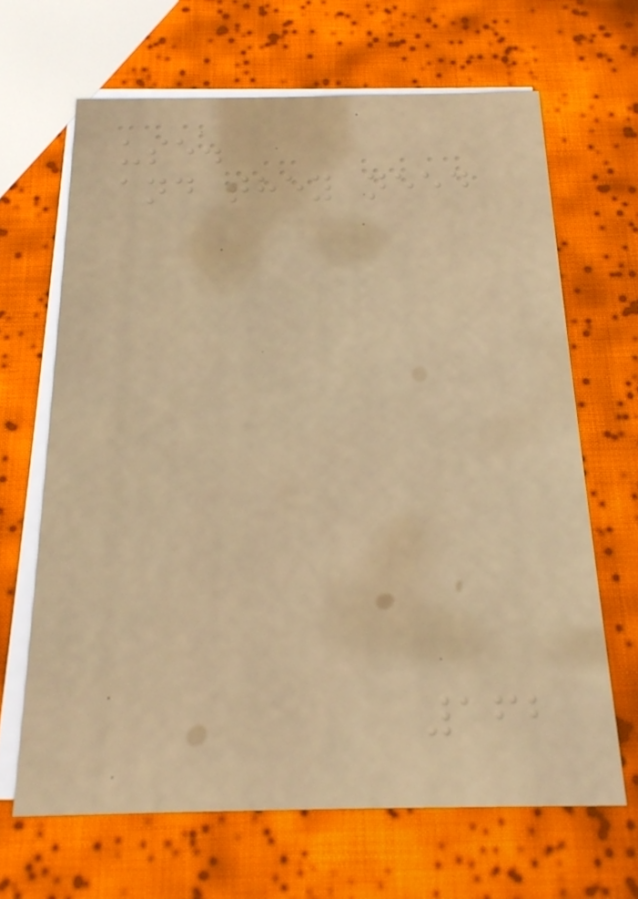use.
and they need
162
